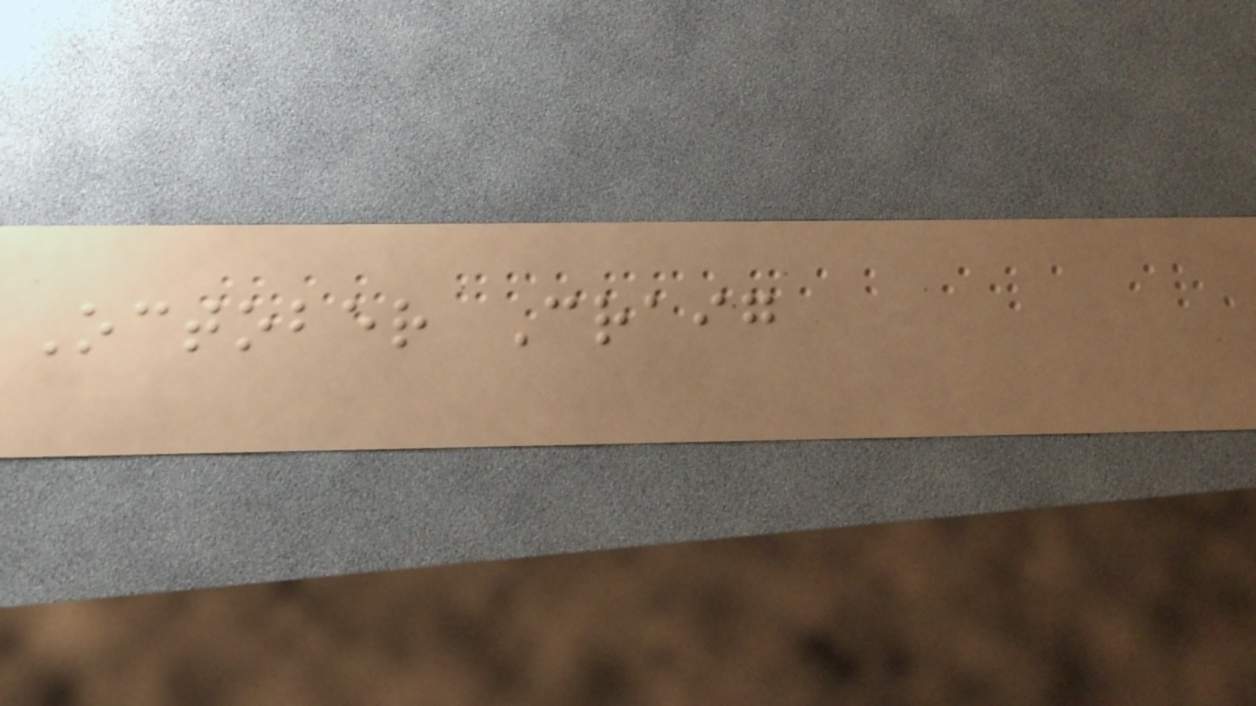October Craig
